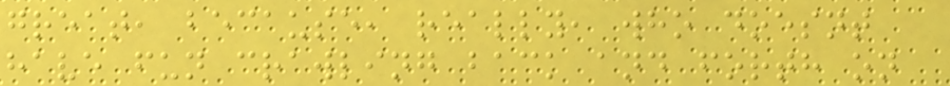great, because, really, who doesnt
have fun crawling back and forth on
